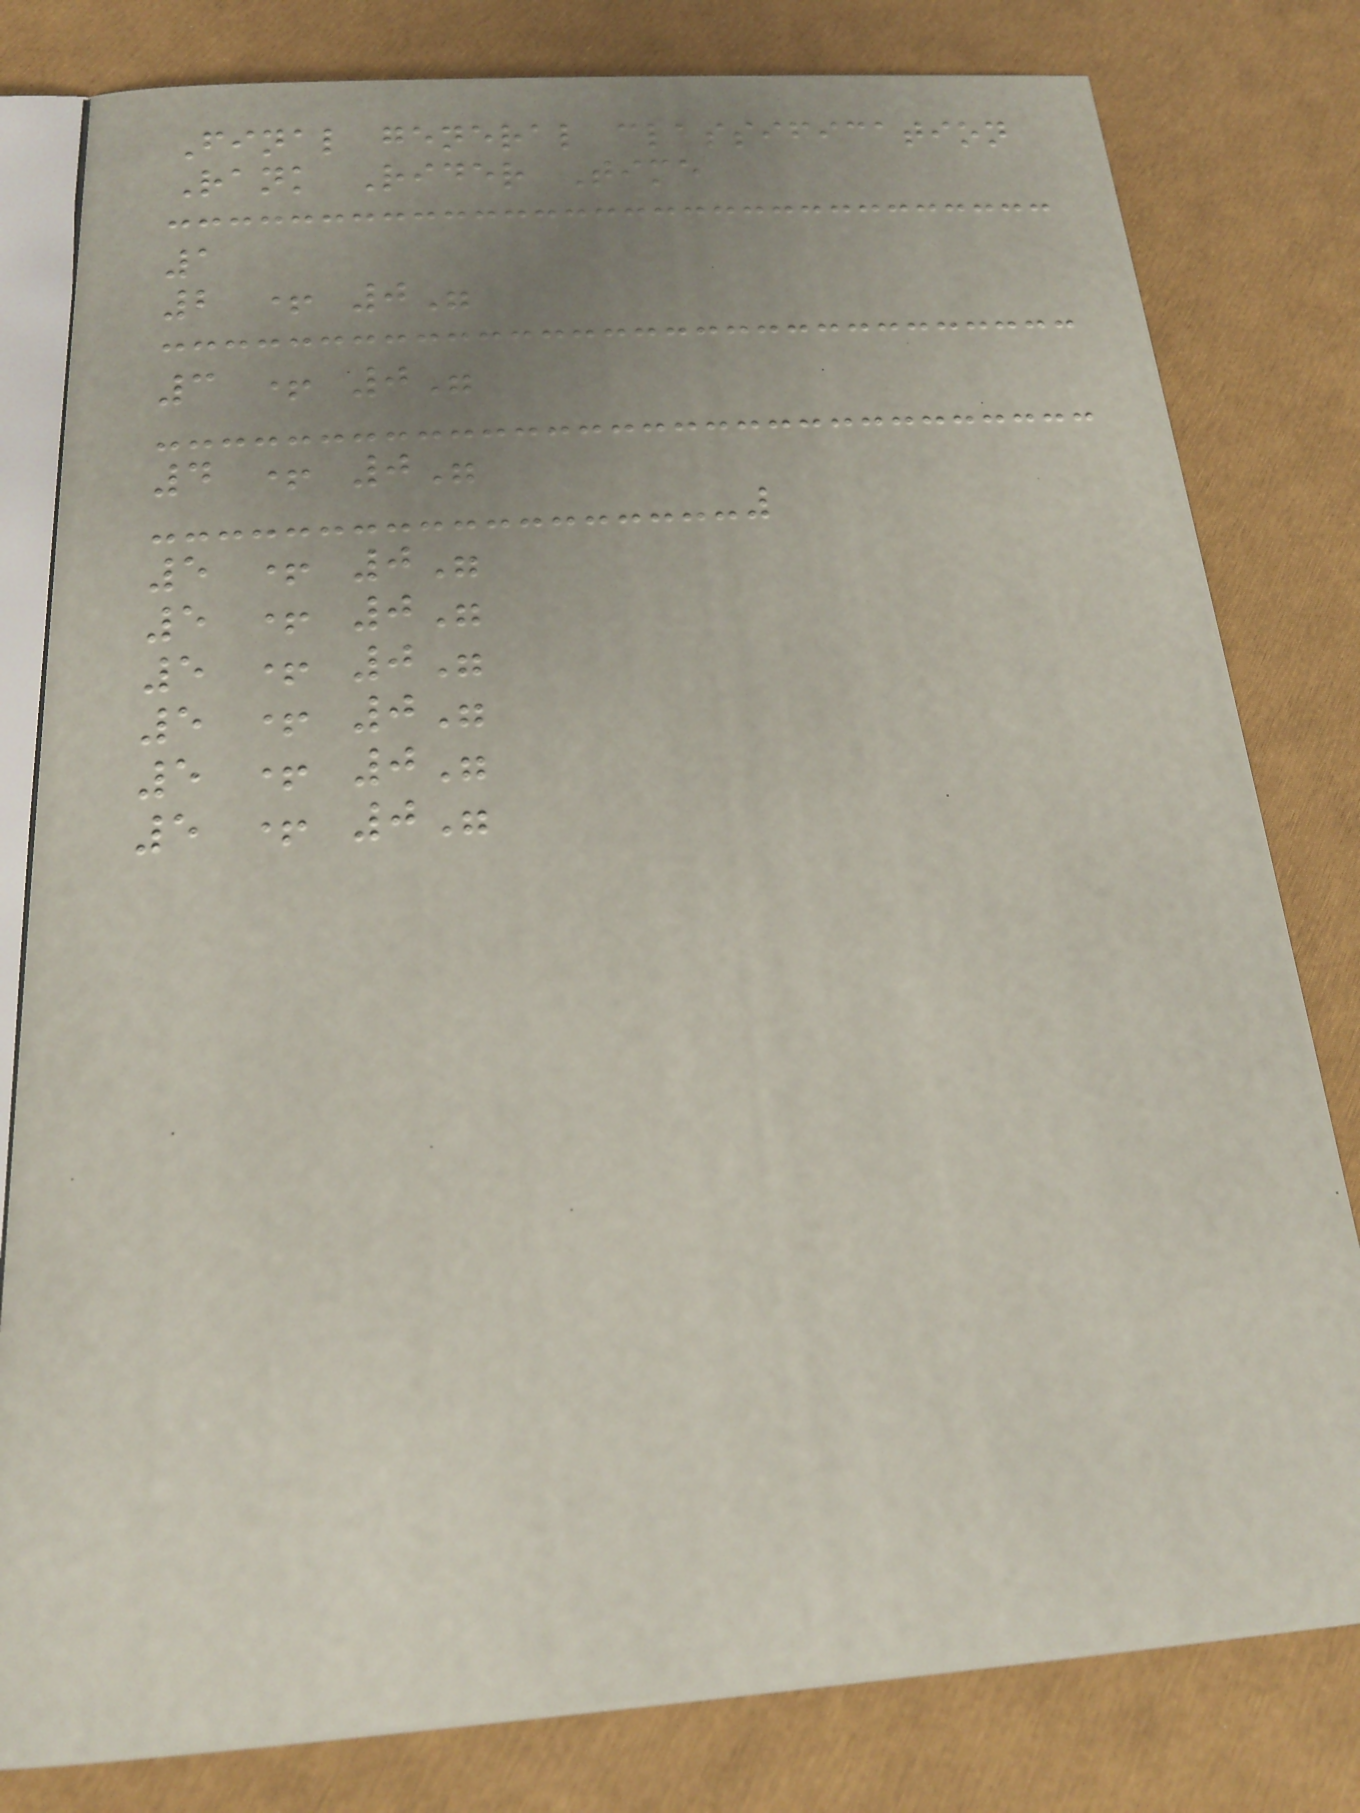Final general classification
Rank Rider Time
1
2 + 0"
3 + 0"
4 + 0"
5 + 0"
5 + 0"
5 + 0"
5 + 0"
5 + 0"
5 + 0"
